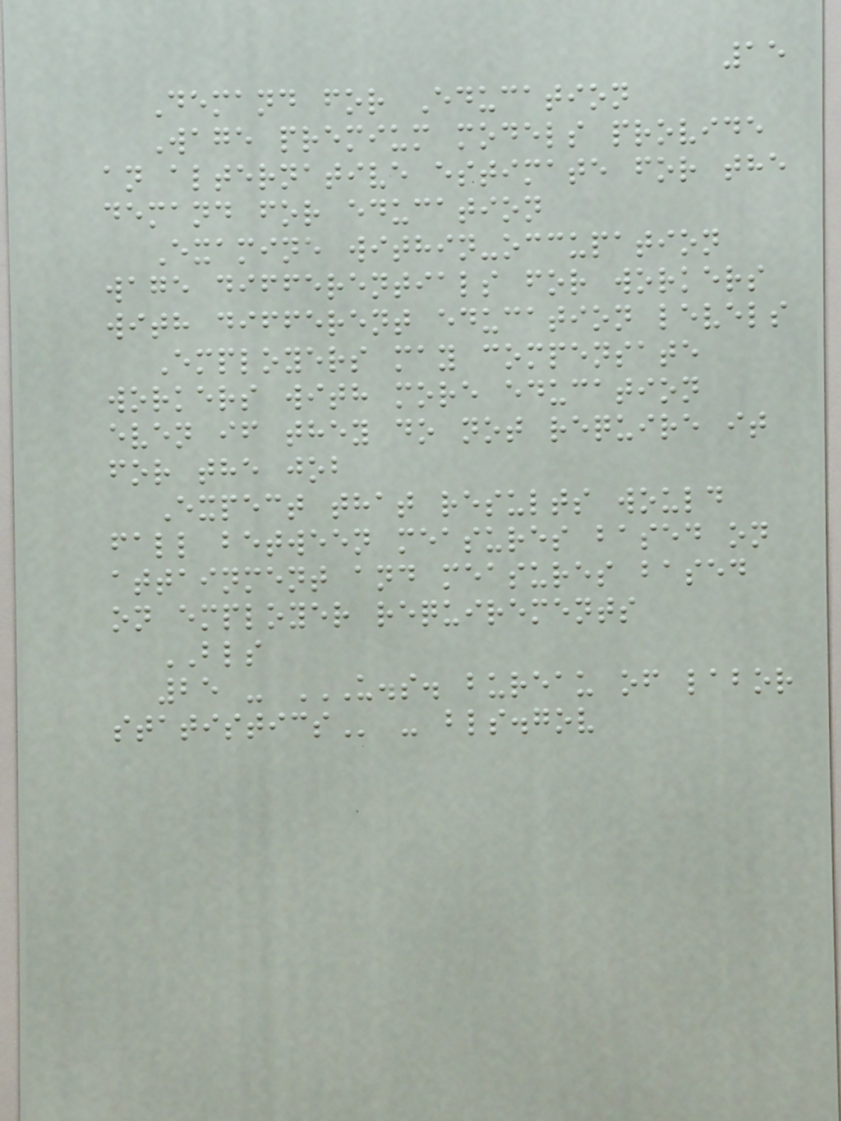15
Demand for Education
Wage premium models provide
an alternative estimate for the
demand for education
Examine within-occupation
wage differentials for workers
with different education levels
Employers may compensate
workers with more education
even if they do not require it
for the job
Expect that results would
fall between measures based on
attainment and measures based
on employer requirements
BLS
25 - U.S. BUREAU OF LABOR
STATISTICS - bls.gov
